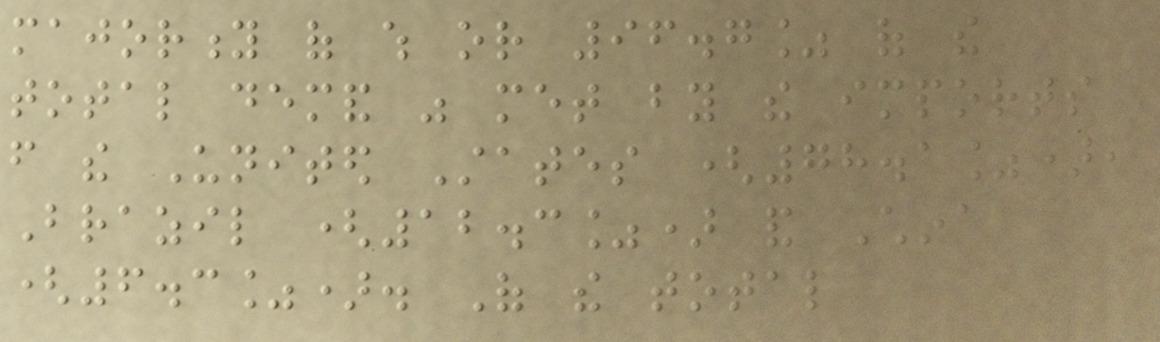majority of which or 96.7% of the
total demand was met by the imports
from the United States (78.1%),
Brazil (12.3%) and China
(6.3%). Of the total
